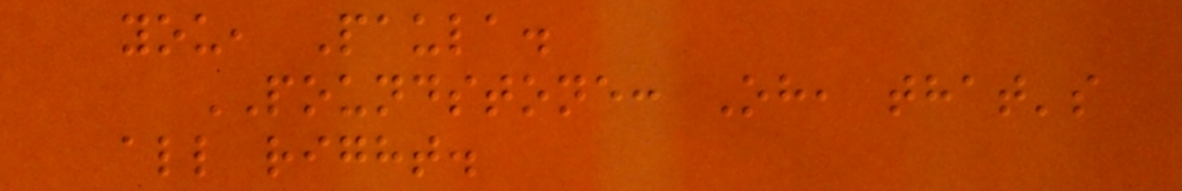you, Paula.
POUNDSTONE: Oh, that's
all right.
